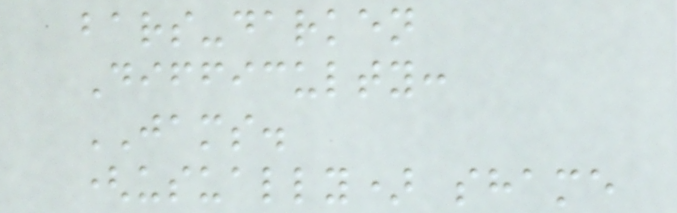bars-darken
Difficulty:
JAMS.
(usually) shame
